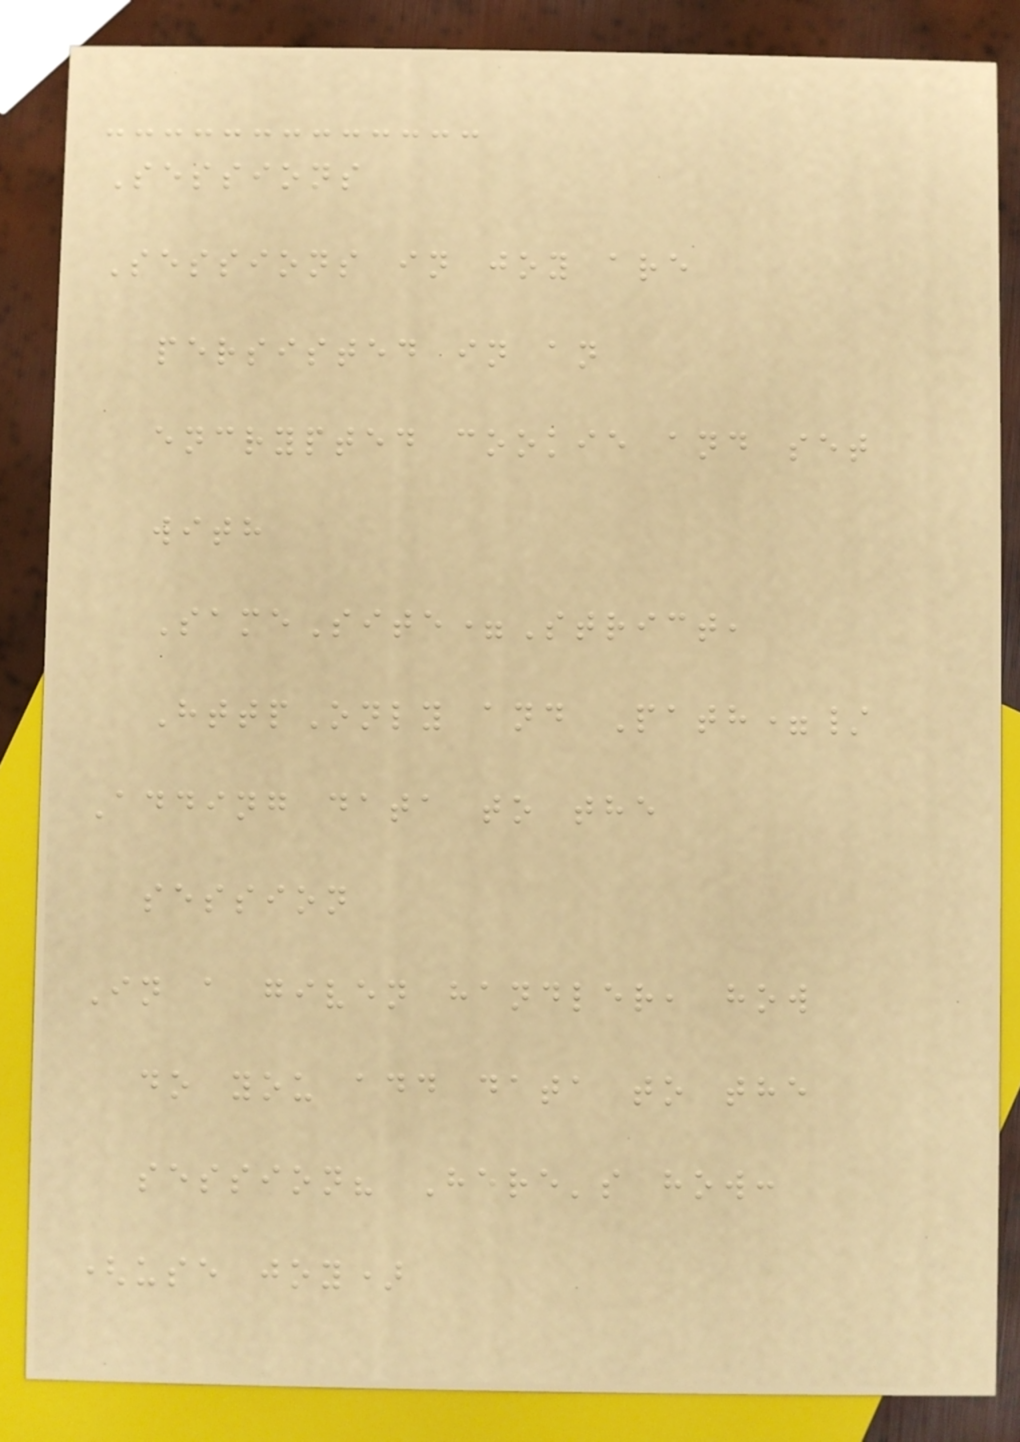Sessions
Sessions in joy are
persisted in an
encrypted cookie and set
with
SameSite=Strict,
HttpOnly and Path=/
Adding data to the
session
In a given handler, how
do you add data to the
session? Here's how:
(use joy)
